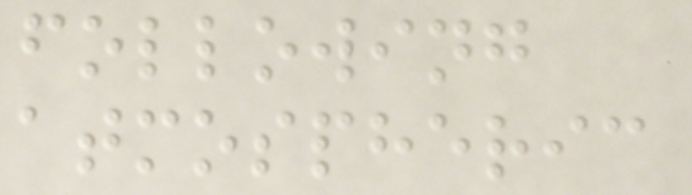following
atmospheric
